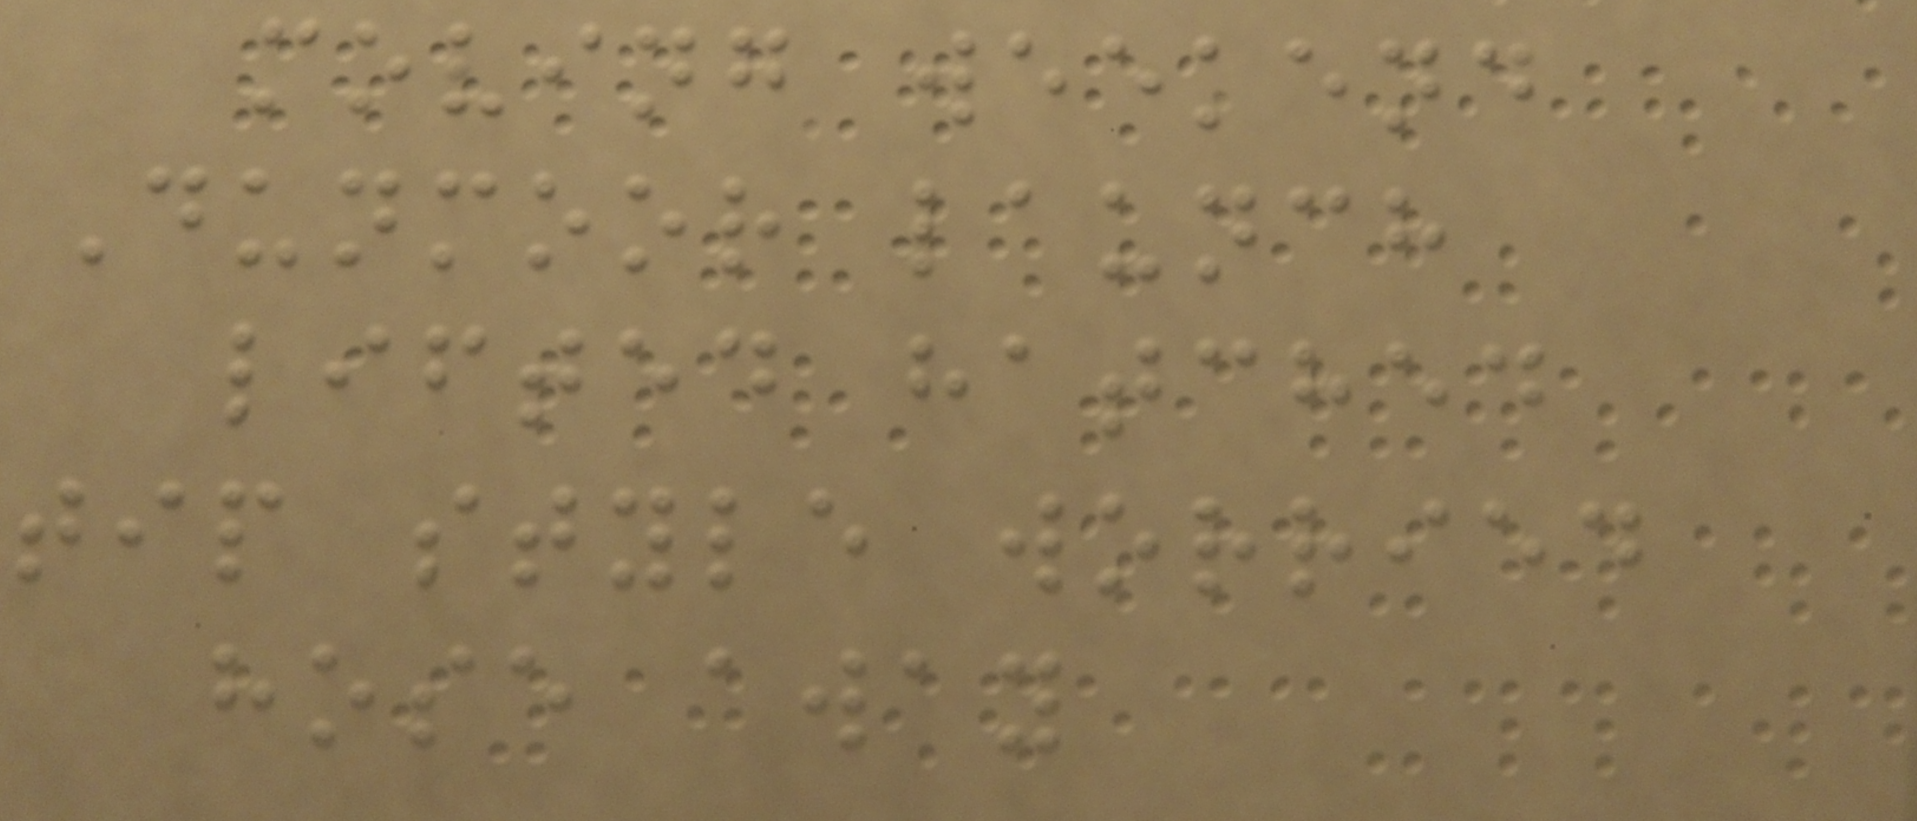moving weekend
Dunmoor launch
lifted hatched
tip style worried
hose away
